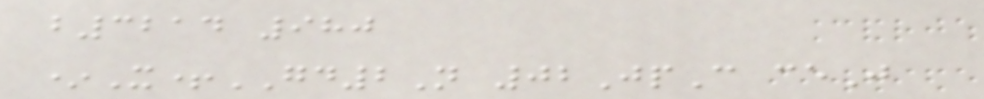b3214 980
*X+GD2N 02JpC ceJ
